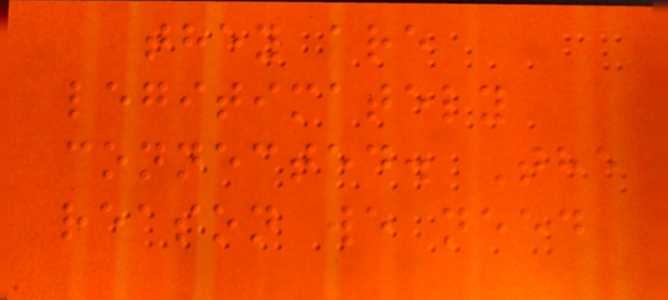they are
legitimately
connected. The
reason we need
